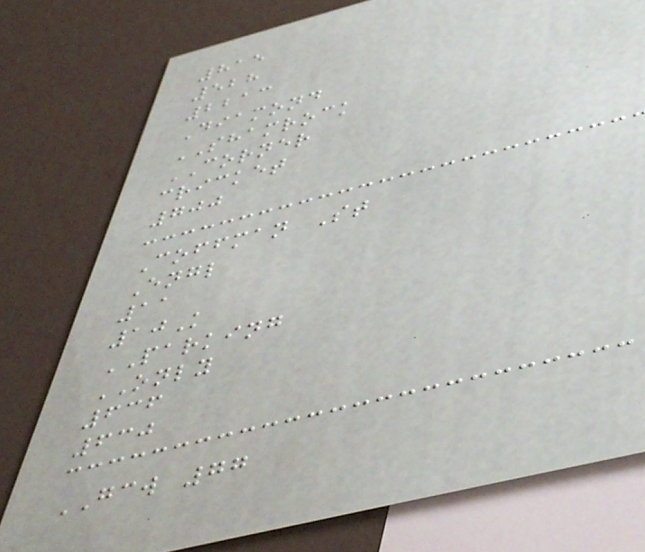815
528
2213
Diamond
SHAMROCK
CORNER
cricket
700
Coffman St
Engl
11
10K
PARKING
ONLY
636
630
GCW 77
